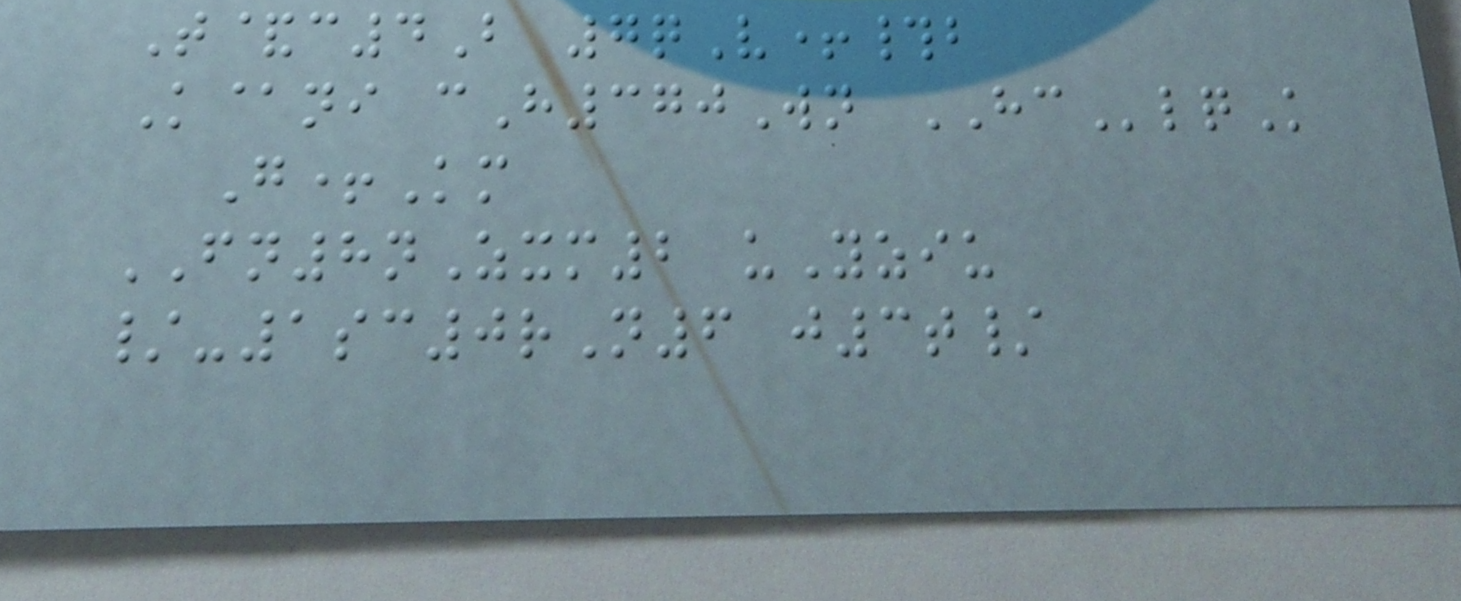T&c4B 7qV+#b
K@ni cH370Wn HClqK
G+Km
FN8nZxm2 uYziu
/-1sc0rN6 j3t/
